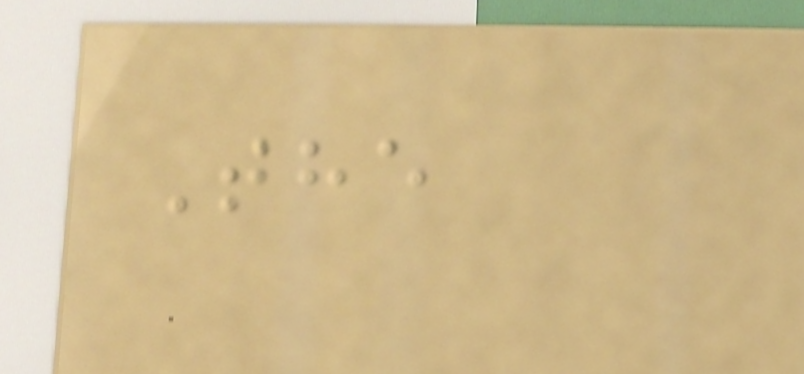The
